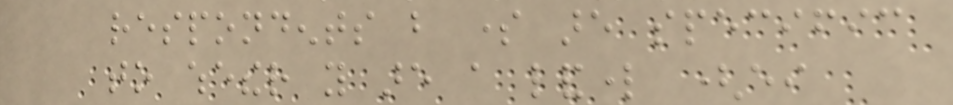respondents but some are specific
to whether you are a landlord (either
